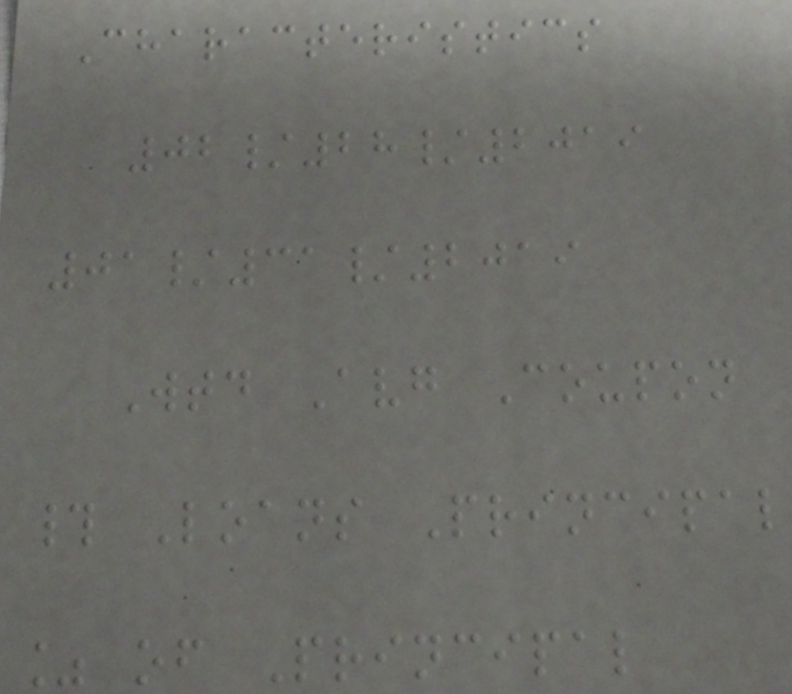Characteristics
02/28/2019
01/31/2019
Wtd Avg Coupon
# Loans Principal
% of Principal
